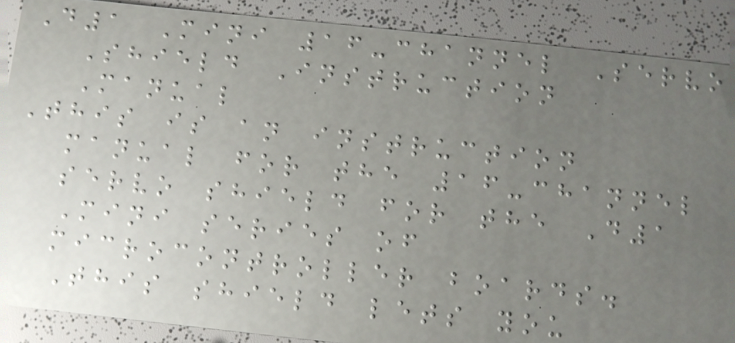D1 Mini 16-channel Servo
Shield Instruction
Manual
This is an instruction
manual for the 16-channel
servo shield for the D1
Mini series of
microcontroller boards.
This shield lets you
